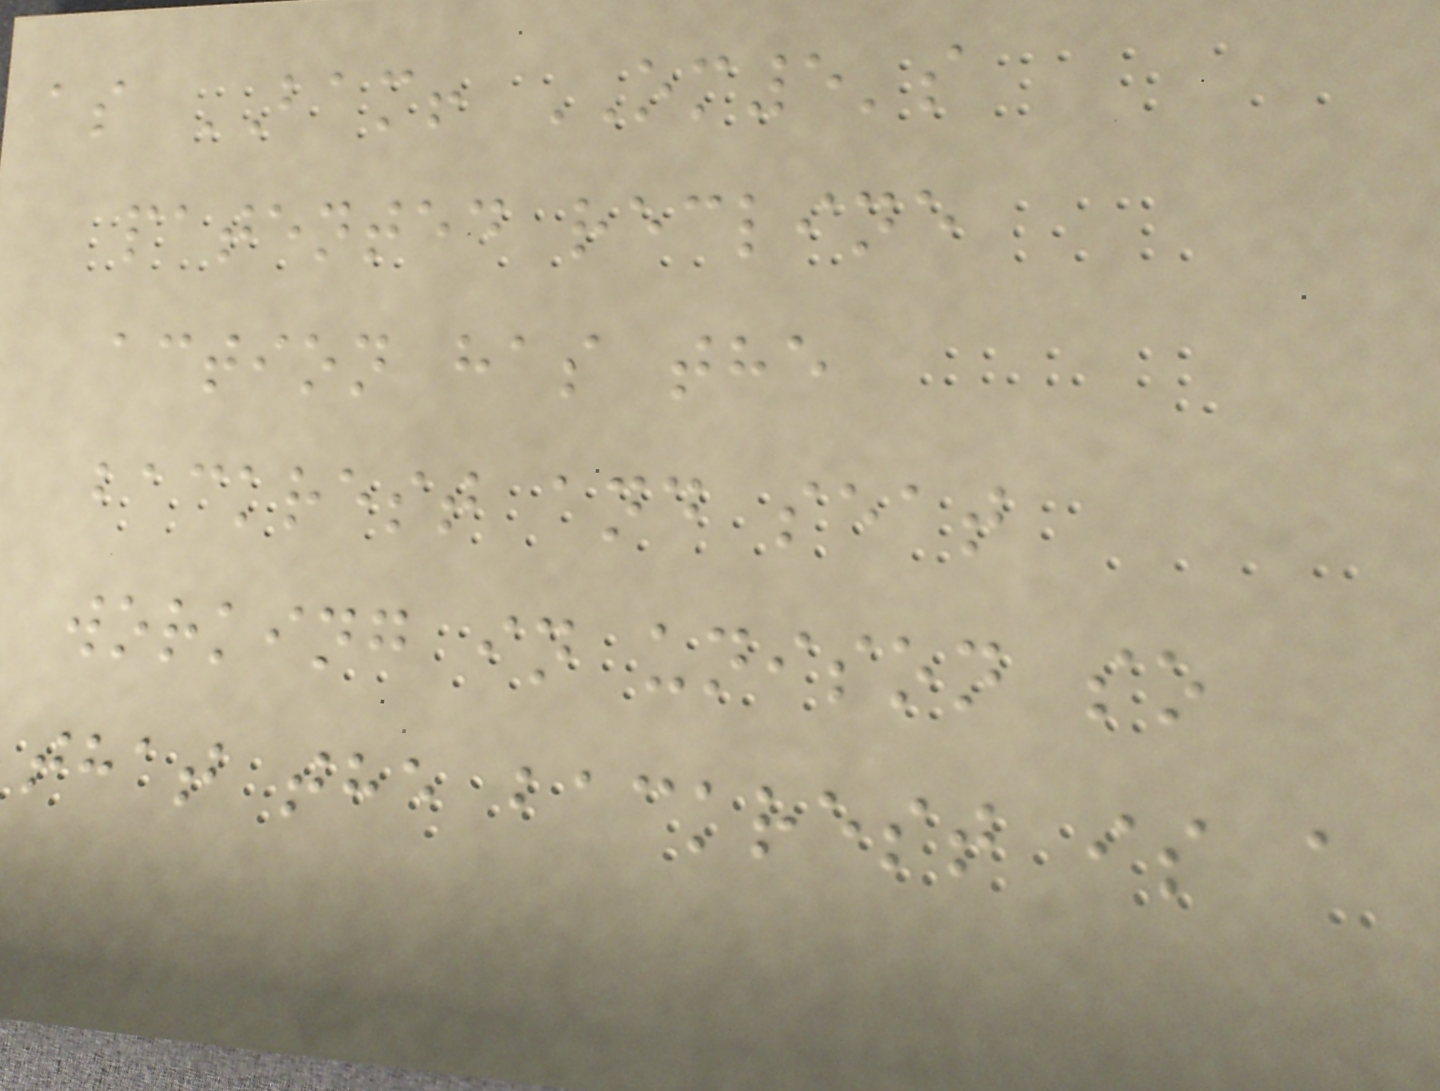as BAM! OM5's
patented recline
action has the
backrest and seat
working in unison so
that the backrest is a
